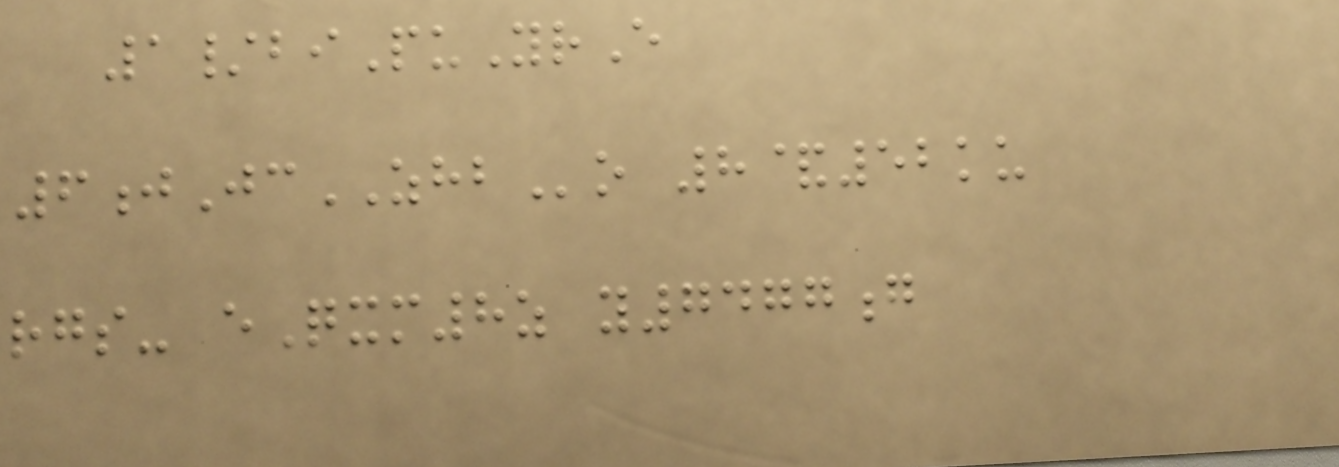1/biPuYrE
6jJcZHBo 8&52ku
rgs- eQxm8z y7477g
